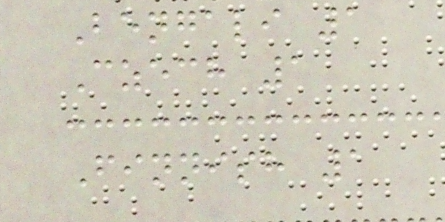Bengali 1
Czech 1
Finnish 1
